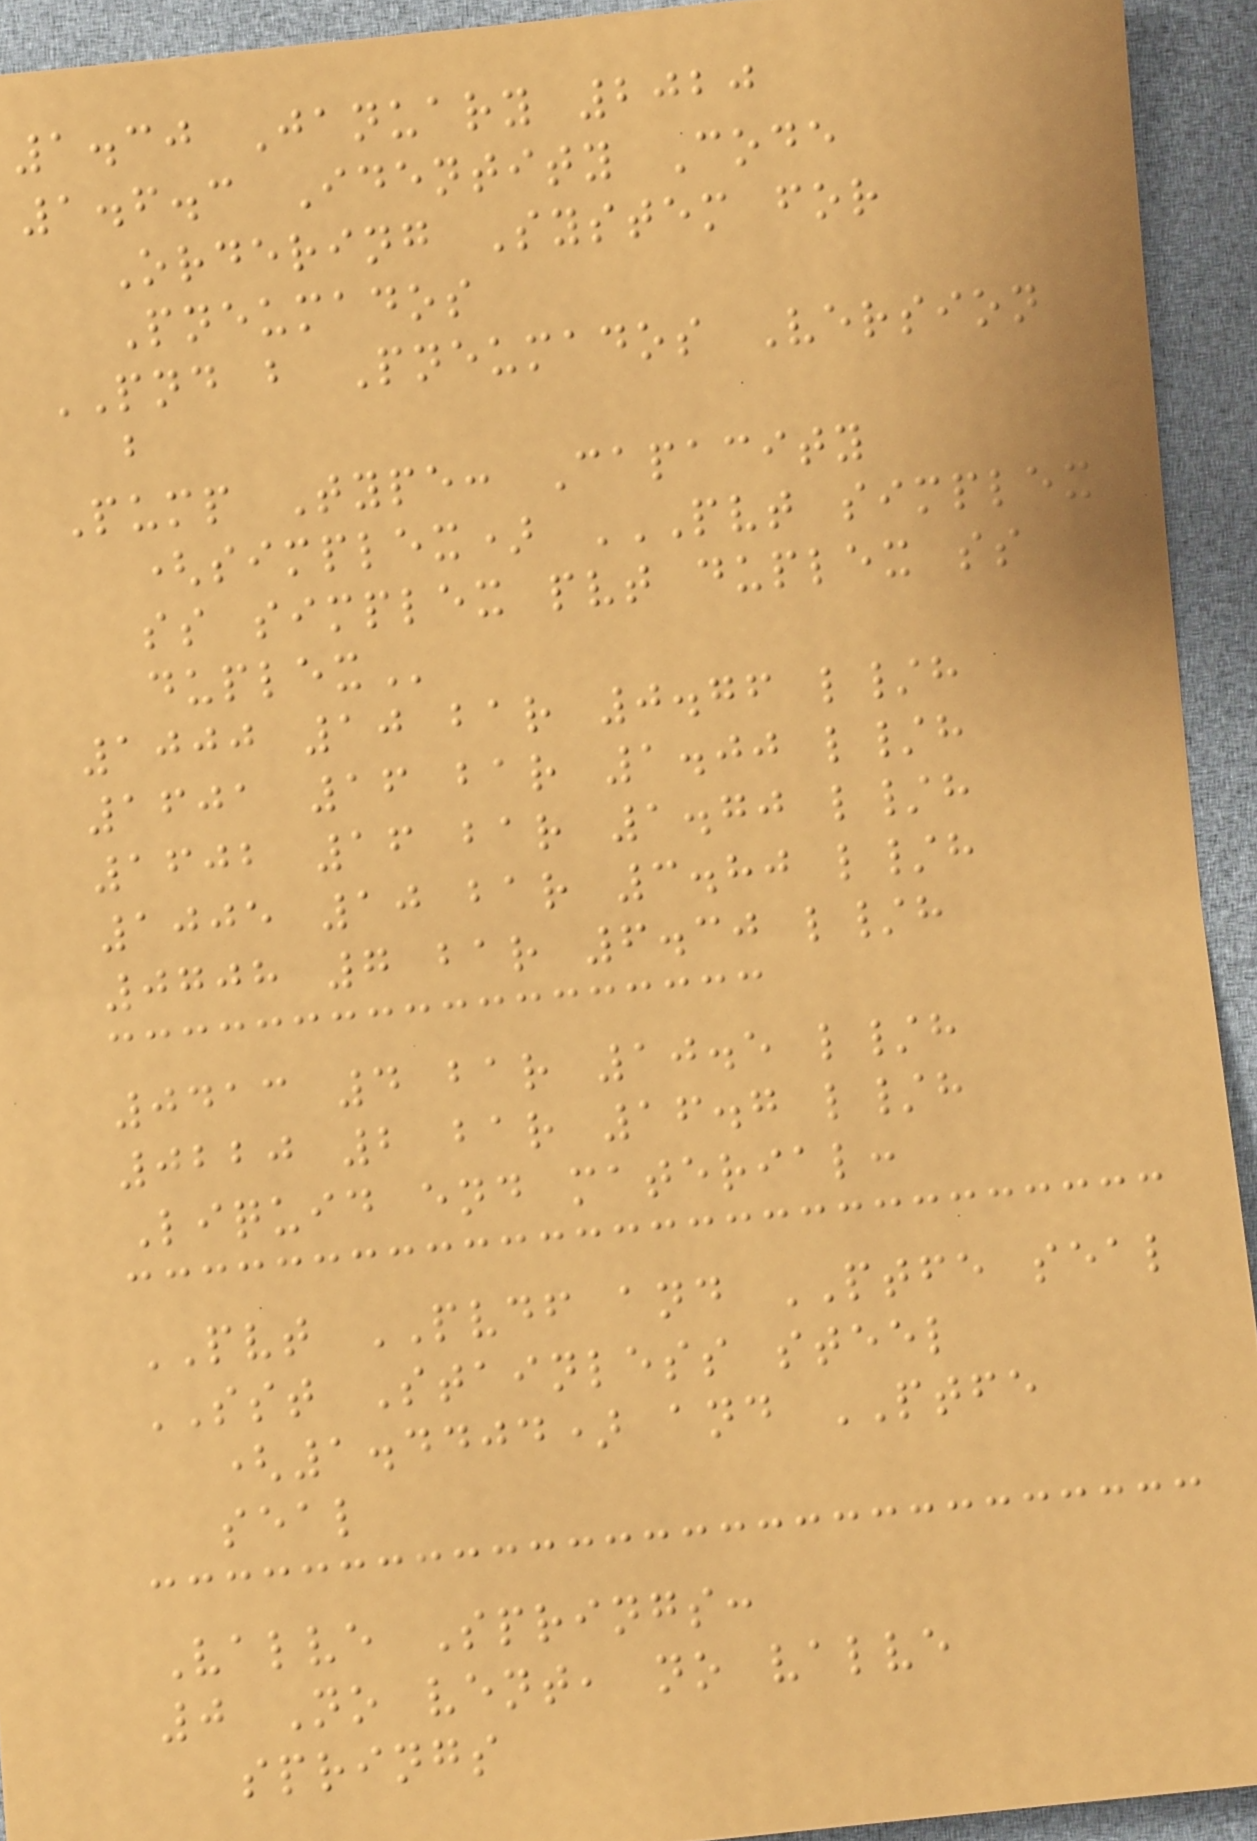1.30 January 2020
1.6.3 Identity Code
Ordering System for
Pneumados
PND b Pneumados Version
b
Pump Type: Capacity
(simplex) PVT SIMPLEX
SS SIMPLEX PVT DUPLEX SS
DUPLEX
1000 10 bar 0.76 l/h
1601 16 bar 1.00 l/h
1602 16 bar 1.70 l/h
1005 10 bar 3.80 l/h
0708 7 bar 6.30 l/h
0413 4 bar 10.5 l/h
0220 2 bar 16.7 l/h
Liquid end material:
PVT PVDF and PTFE seal
SST Stainless steel
(1.4404) and PTFE
seal
Valve Springs:
0 No vent, no valve
springs
